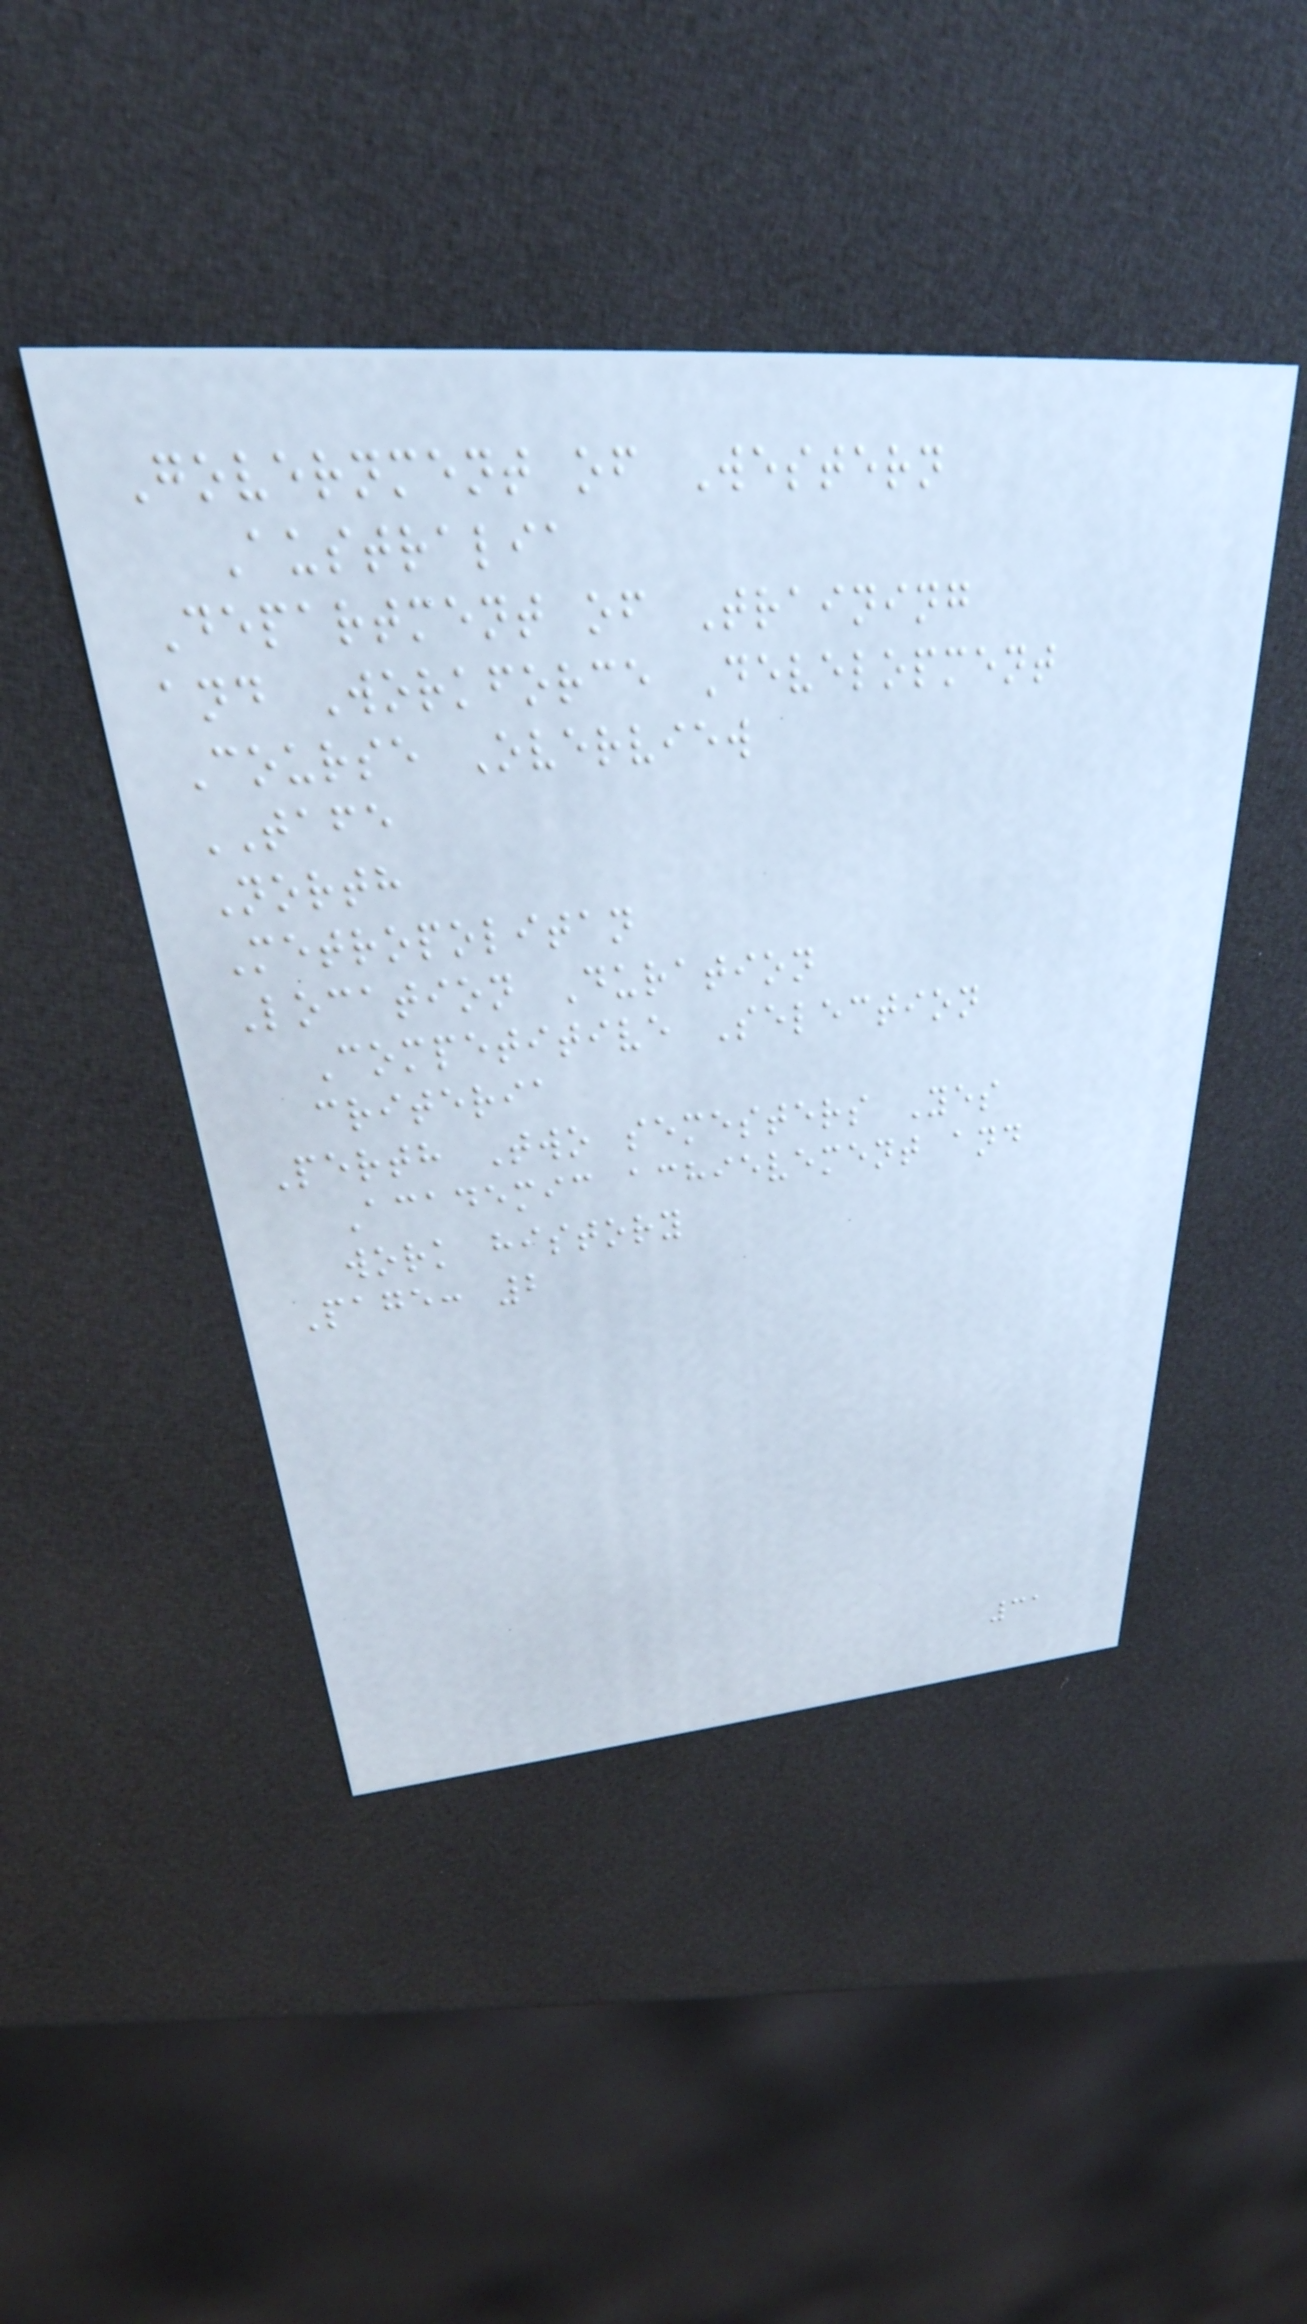Government of Western
Australia
Department of Training
and Workforce Development
Course Overview
TAFE
North
Metropolitan
Location Duration
Competitive Selection
criteria
Perth Two semesters Yes
Academic achievement and
work history
Page: 2
31
